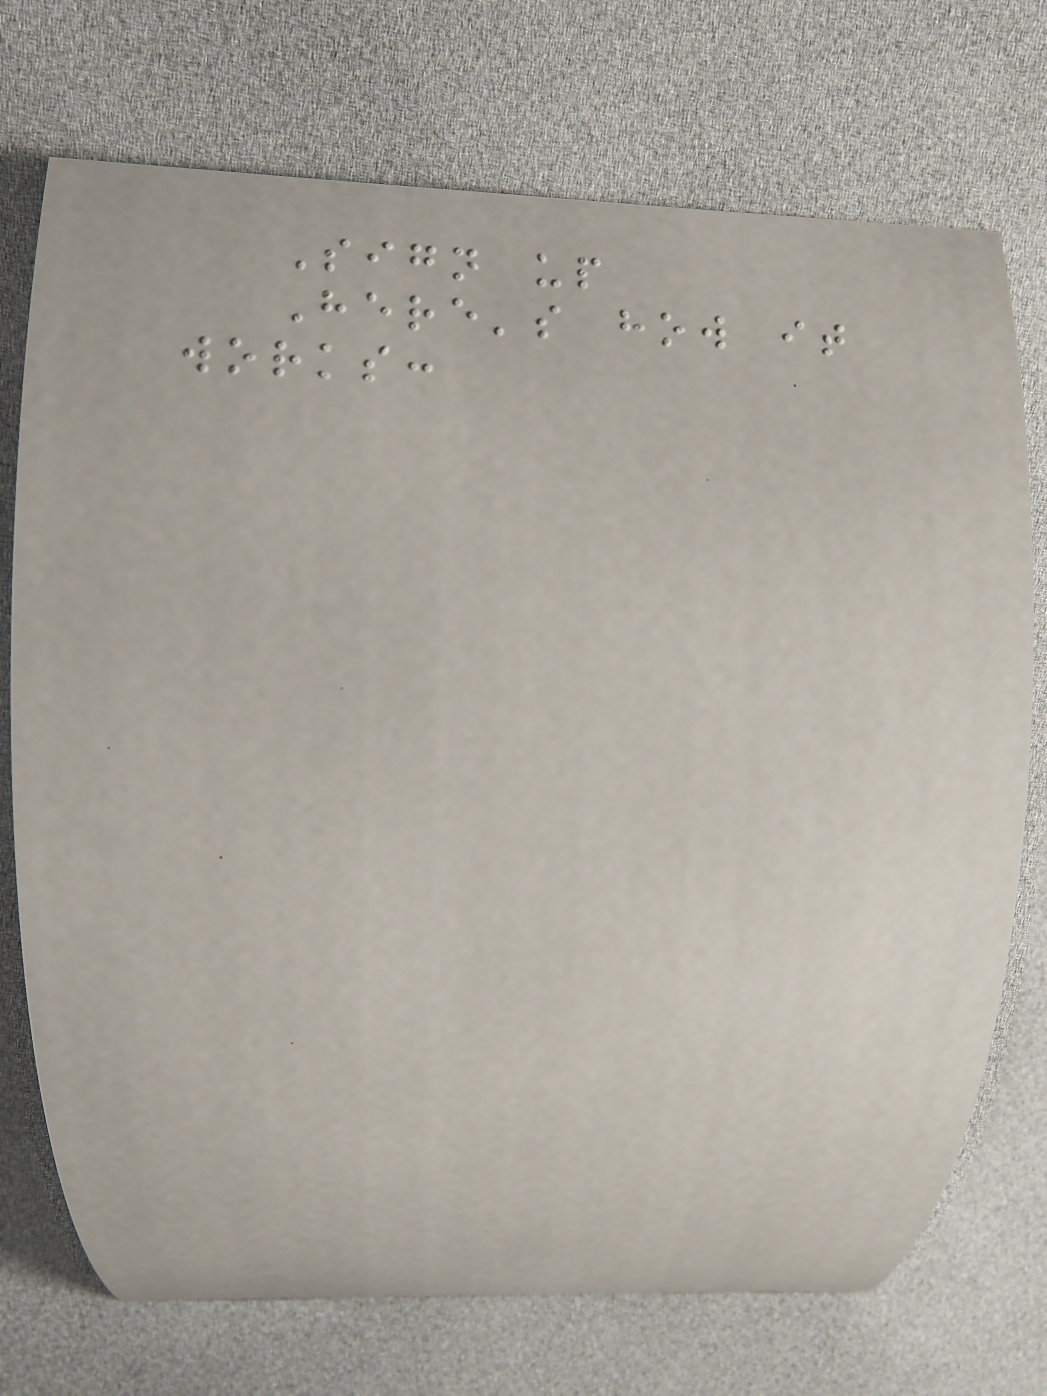Sign up
Here's how it
works:
